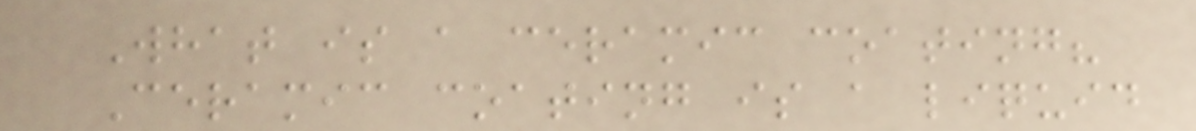What is a ceramic coating?
Ceramic coating is a liquid
